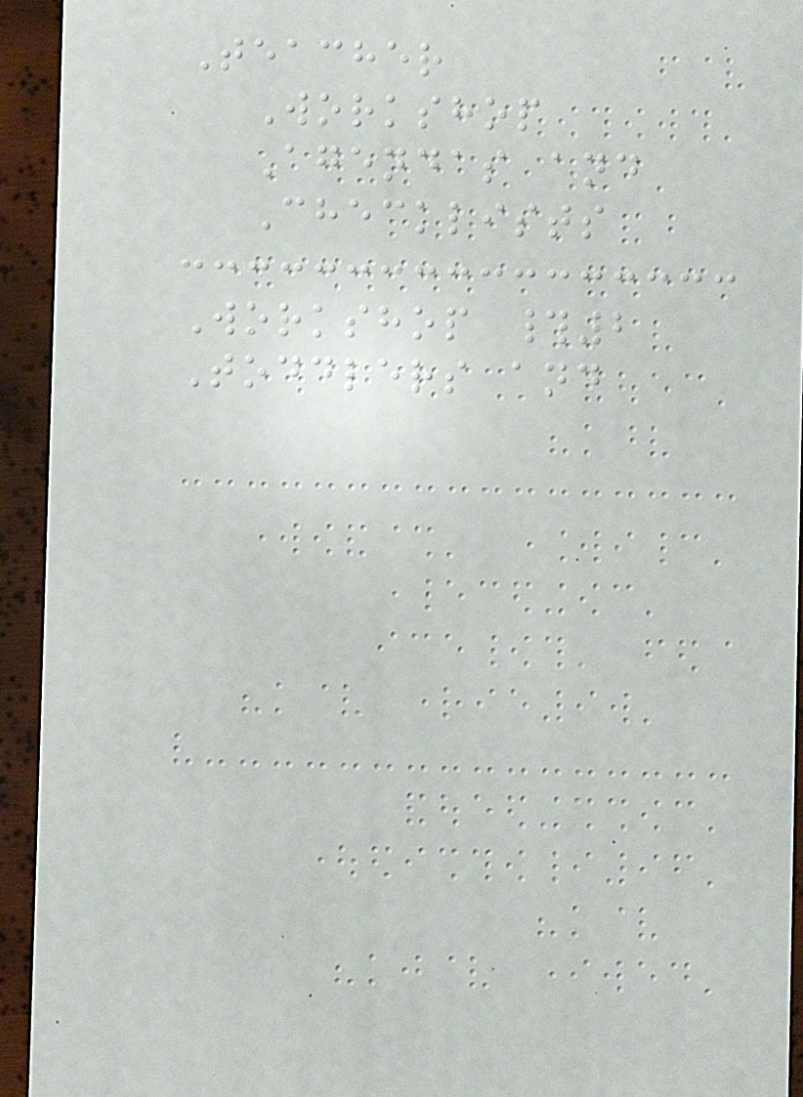Teacher
Workshop
Agendas and
Checklists
Workshop #2
Toddlers and
